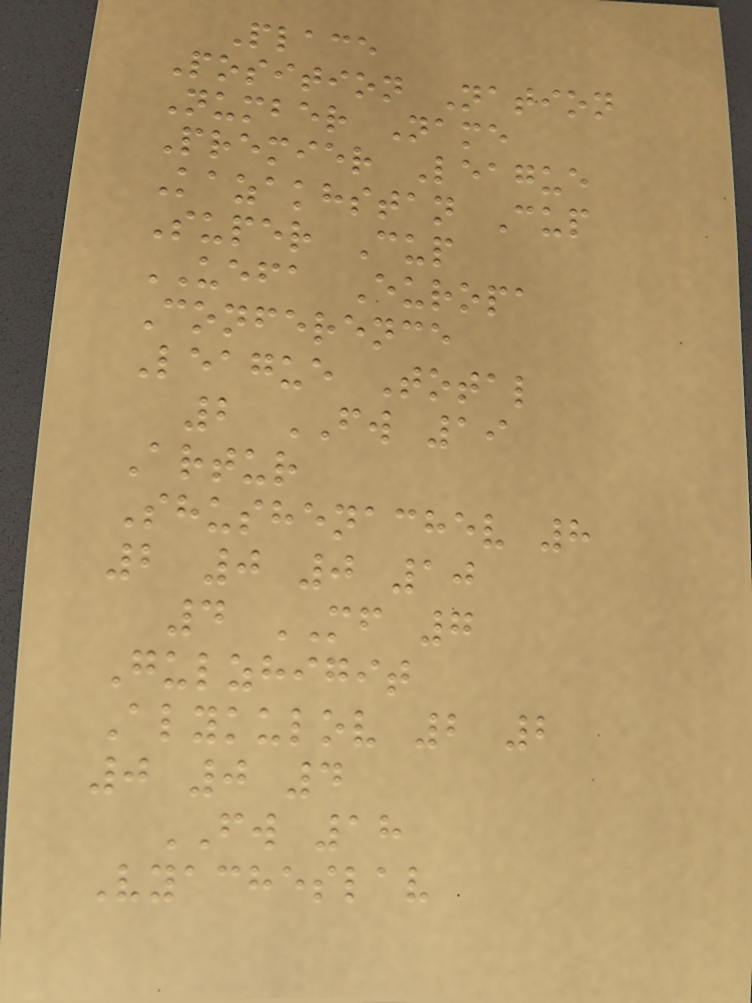Place
Position Nation
Number Name
Premier League
Kazakhstan Cup
Super Cup
UEFA Europa
Conference
League Total
2 FW 19
Artur
Shushenachev 8
2 0 0 10
4 MF 7
Gulzhigit
Alykulov 2 2
0 0 4
FW 18
Vyacheslav
